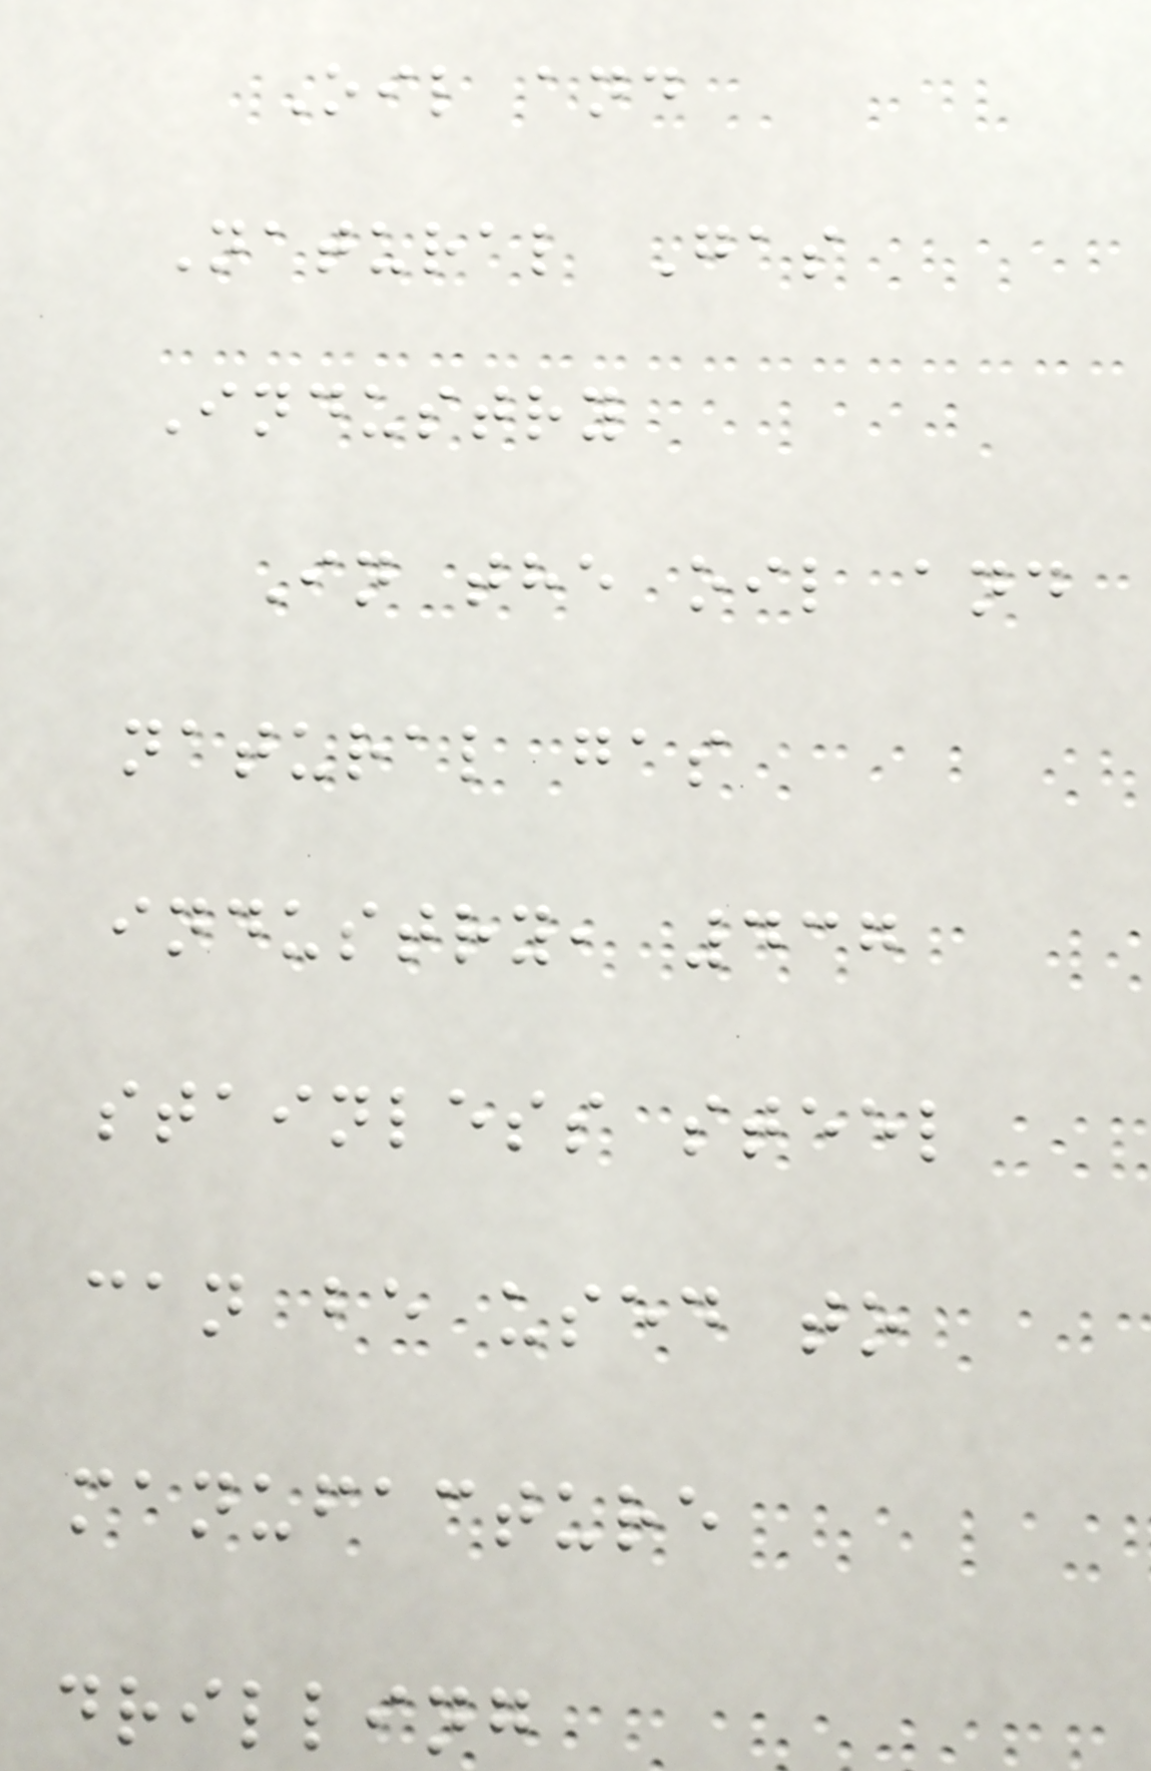Oil and
Natural Gas
Industry
In the oil and
natural gas
industry, 437
stainless steel
can be used to
manufacture
drilling
